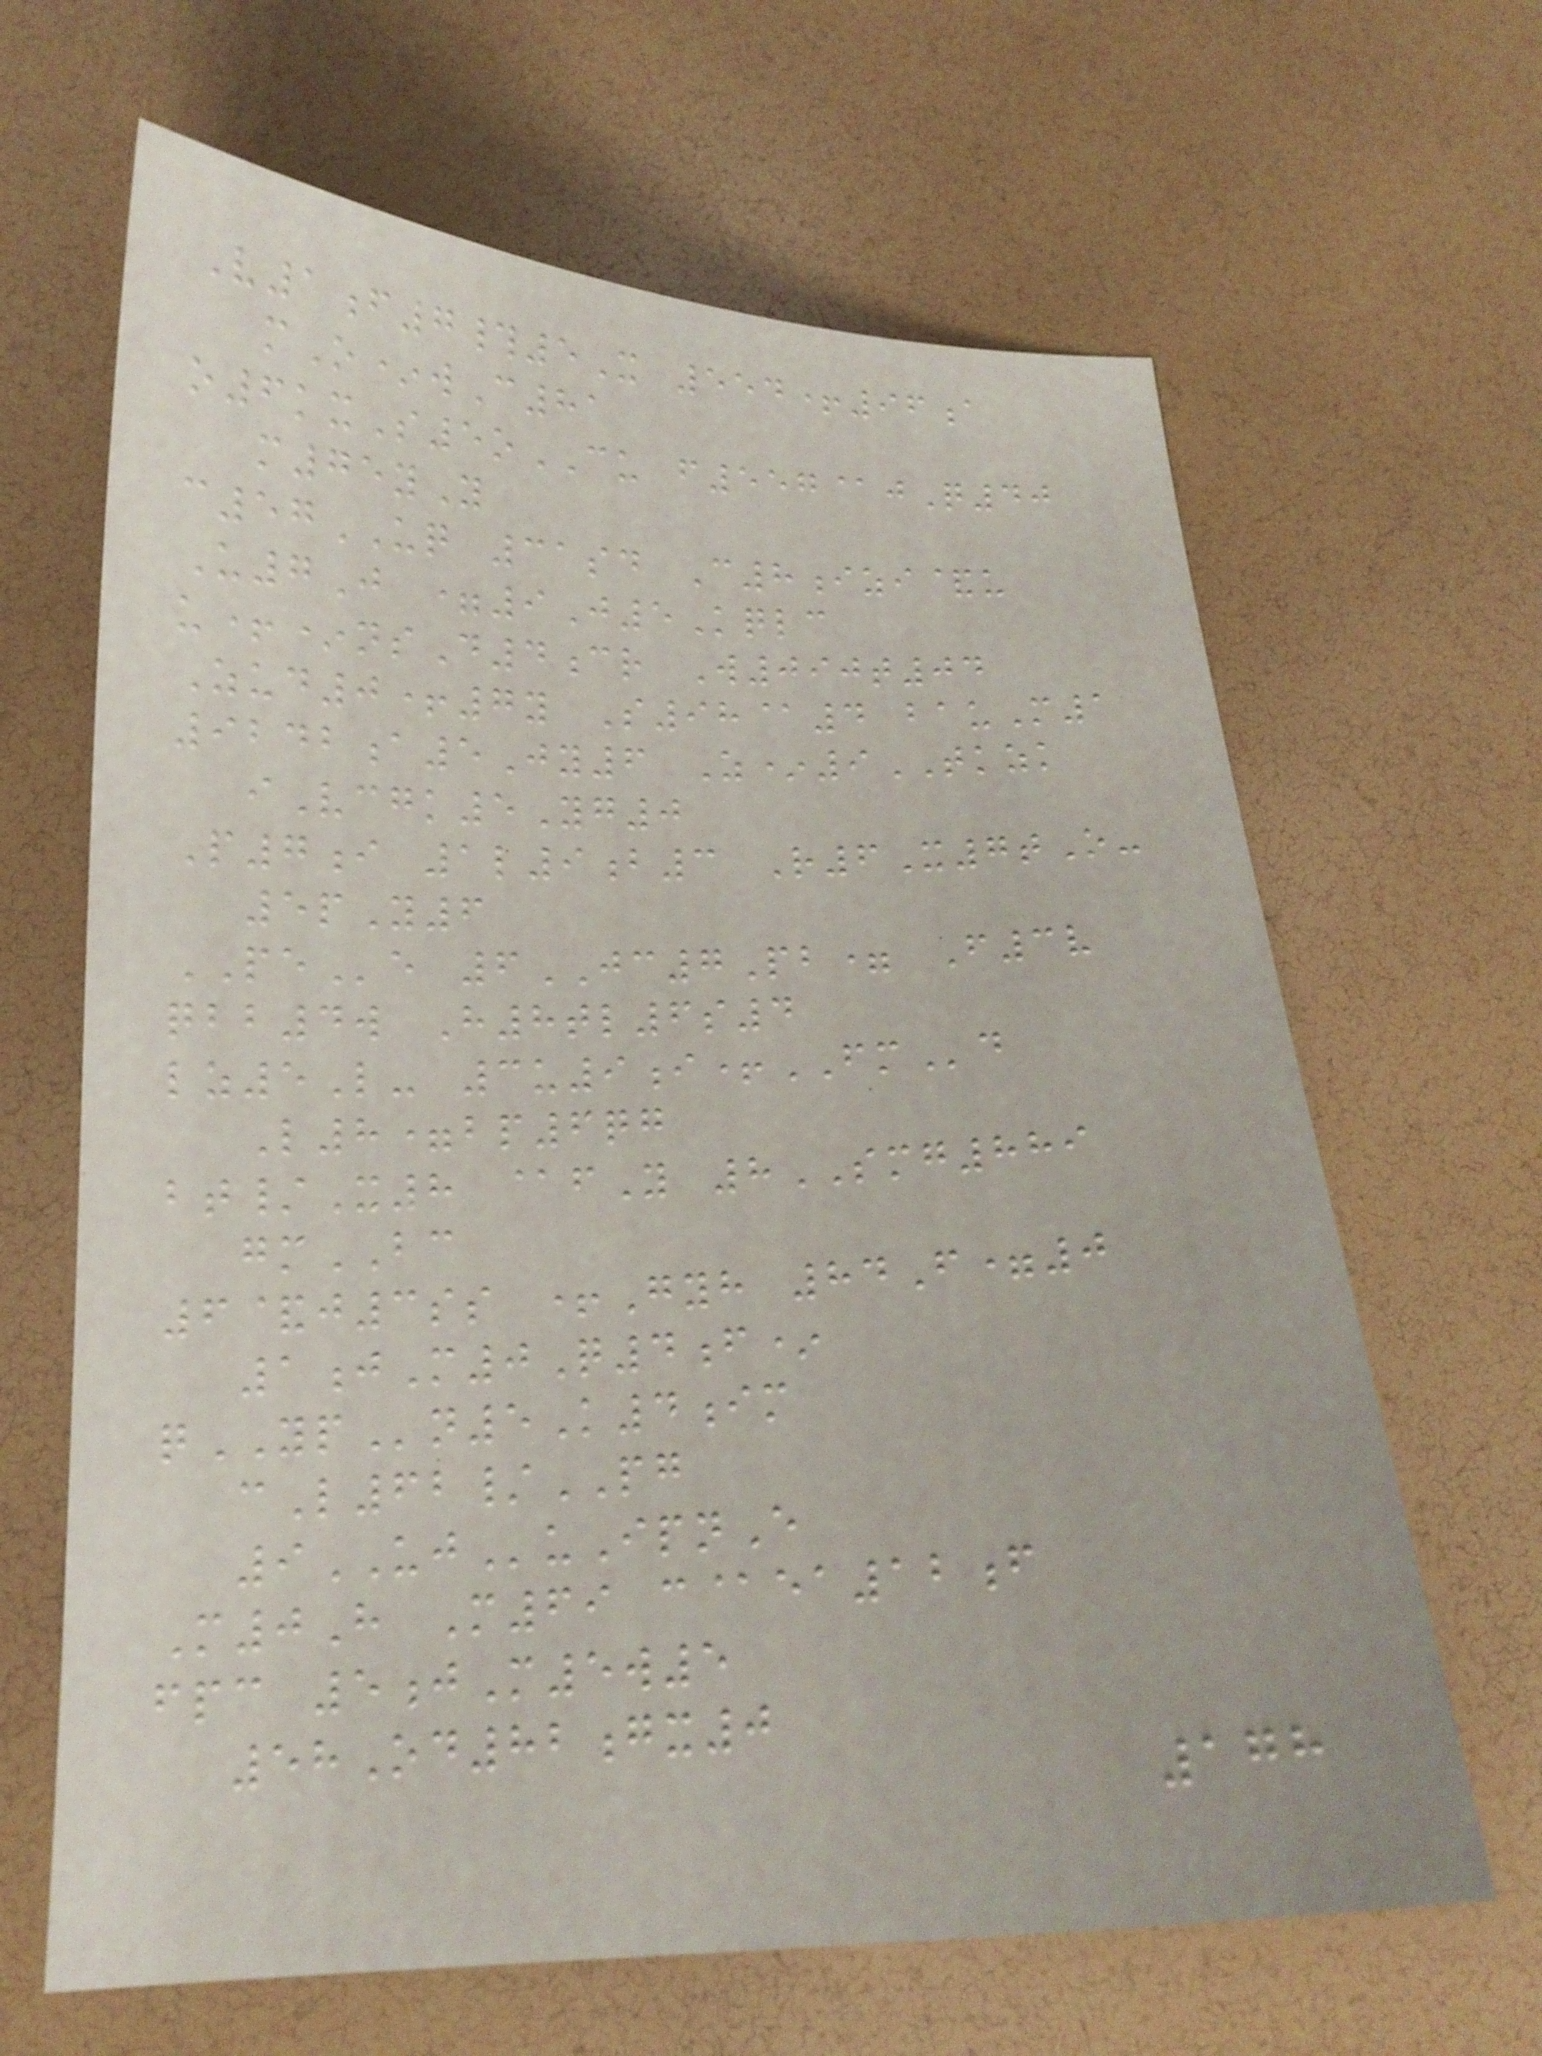V1f7#5X 554+96a
mO*wC81
o6kxS5oCU f557@jQ40
m75yY
c57UQ 31sd C8izi&u
U7J =9J5Kqlc
u+*nsD4cr W090t04
Zud0+7y S98@4 bauM1
9242a5Jy6 Z*9TKZK
iVcgk5Yg0
P7i 1l9b3 R6X7tO-
5pY6
PEe 6JC7Pb= F3v
qbb4w H8tl6s4
lz5L- 3u9i+FMd
L8=bp6qg
bt/X8 @fY 8SMG889
gmBC
6&j3ss +Gyh 84F=0
1jM0Q4f*
qYPn5K4im
cL62/PG
9UJuIpnE
M0H M69 c@ea12f
fpc 5jM5w5
58Od82gx0
178
